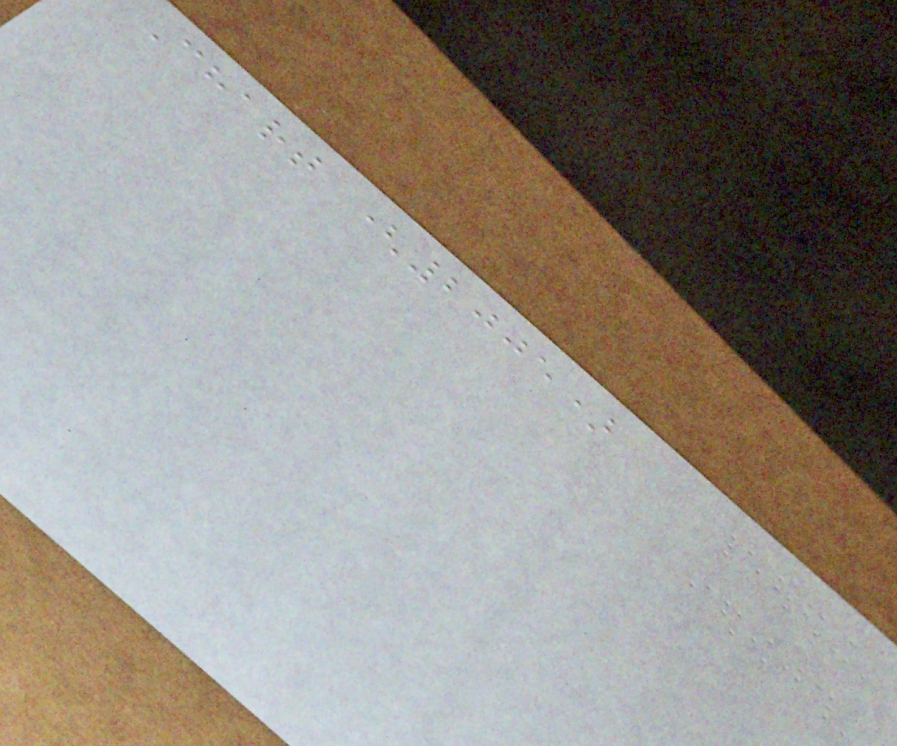Chart (2005)
